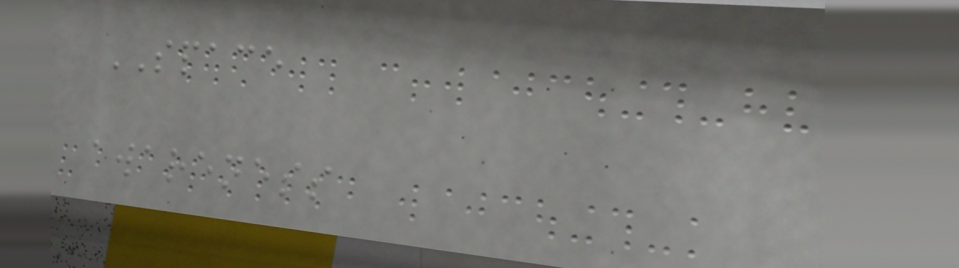SPACE
awareness
